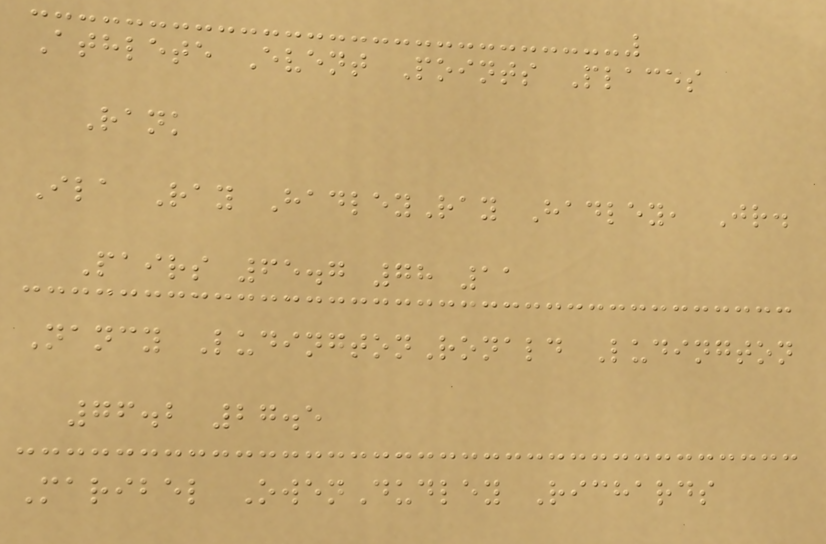Athlete Event Points Places
Rank
Ila Ray HadleyRay Hadley, Jr.
Pairs 65.7 78 11
Nancy LudingtonRonald Ludington
76.2 27.5
Maribel OwenDudley Richards
